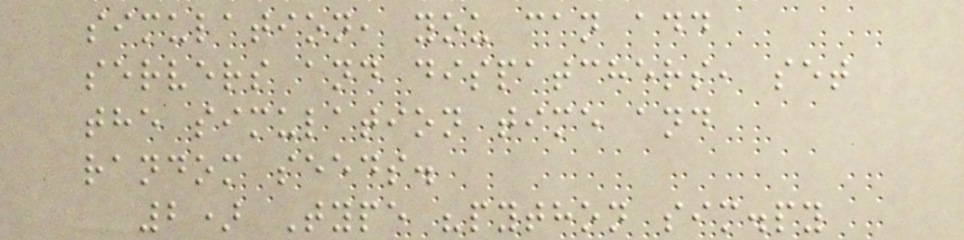simulation, you can add
servers and dispatchers, set
the simulation time and
random seeds.
2) Type "python sim.py
